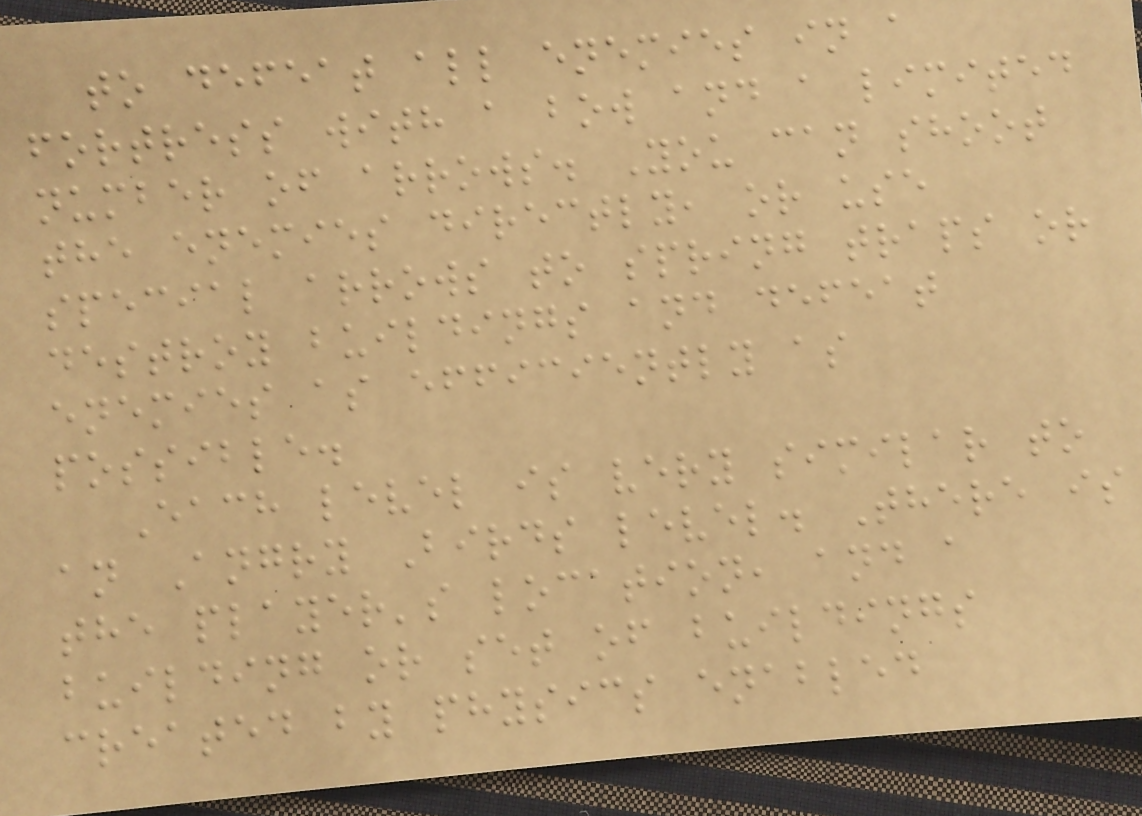to defeat all enemies in a
fortress with a bow and a limited
number of arrows. You can shoot
the enemies directly, or use
special arrows to spring traps or
destroy buildings and defeat
enemies as efficiently as
possible.
Each level is very similar to
an Angry Birds level. There is
the player's location, and a
building or set of buildings
created by physics enabled
